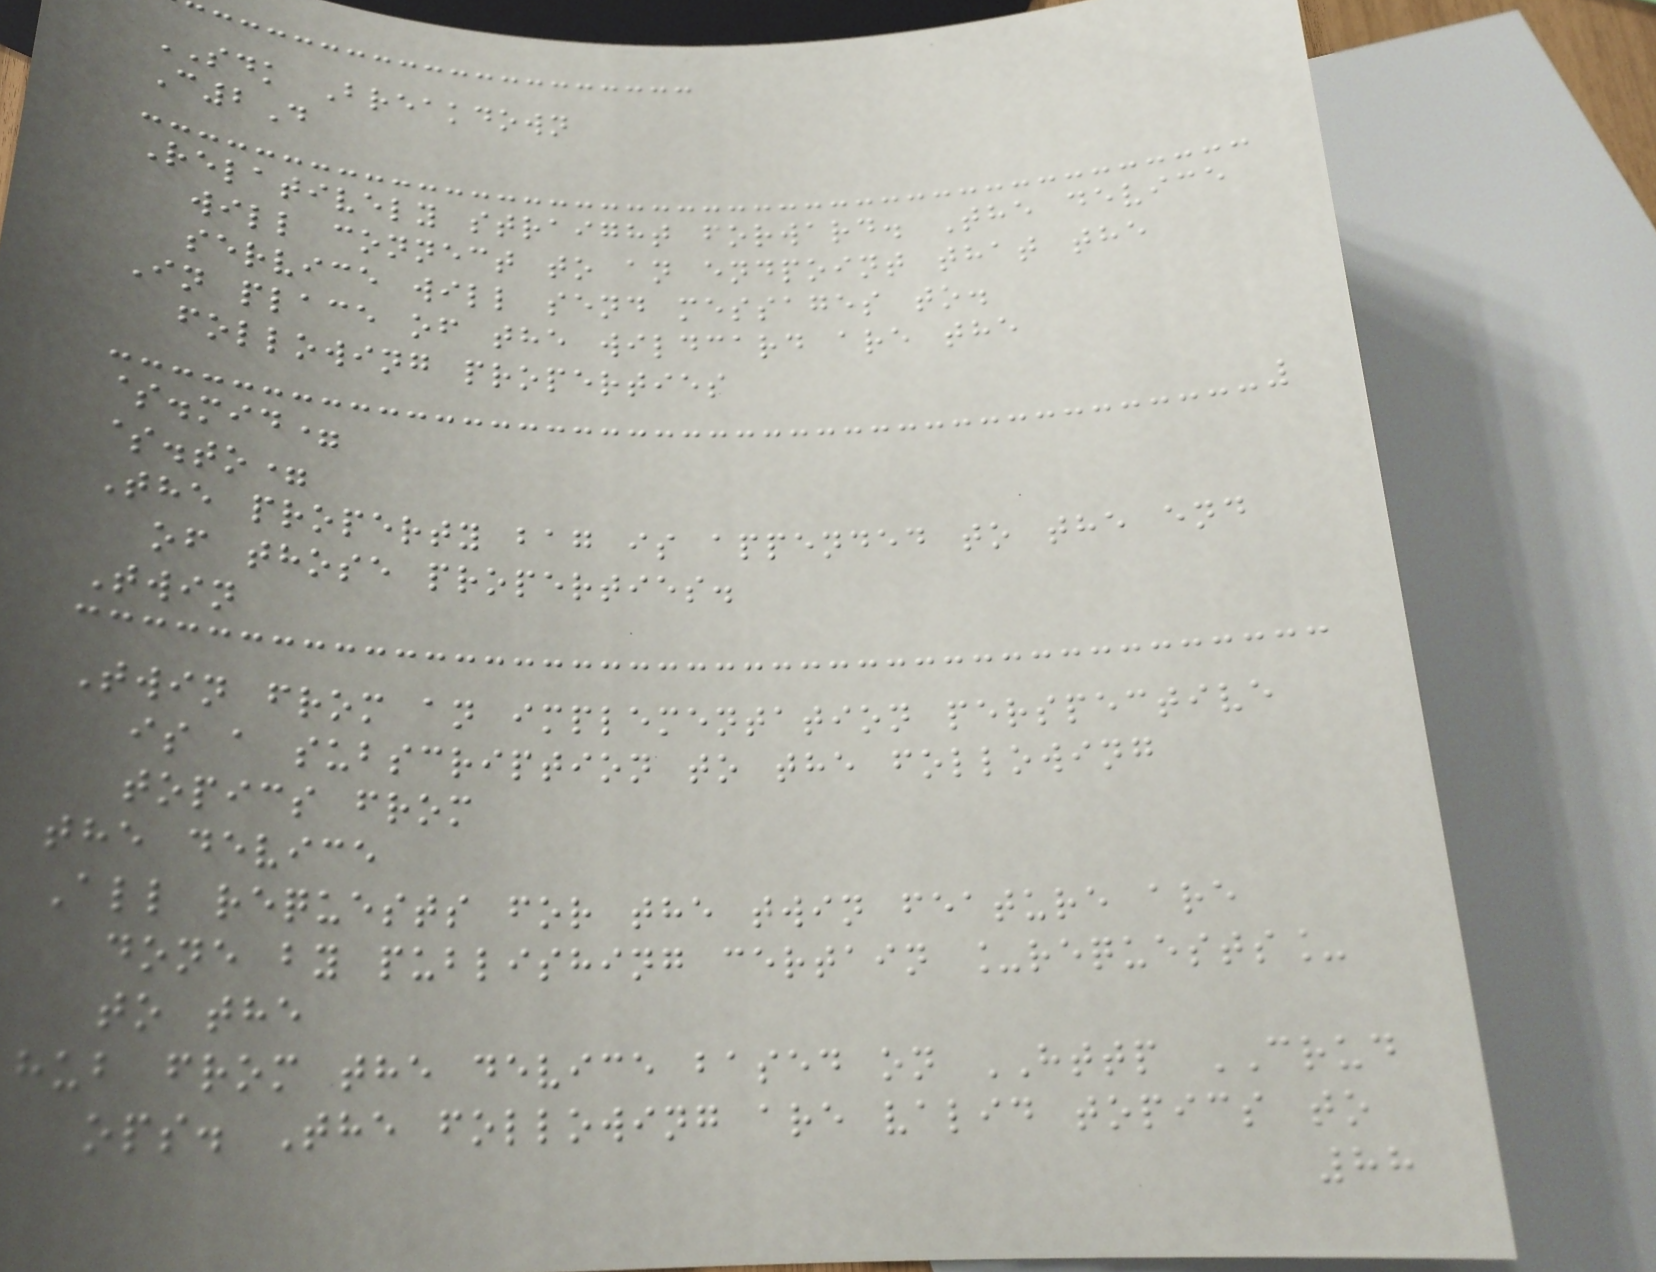SDK Breakdown
C2D
Relatively straight forward. The device
will connect to an endpoint that the
service will send messages to.
In place of the wildcard are the
following properties
$.mid=
$.to=
The property bag is appended to the end
of those properties.
Twin
Twin from an implementation perspective
is a subscription to the following
topics from
the device
All requests for the twin feature are
done by publishing certain _requests_
to the
hub from the device based on HTTP CRUD
ops. The following are valid topics to
88
